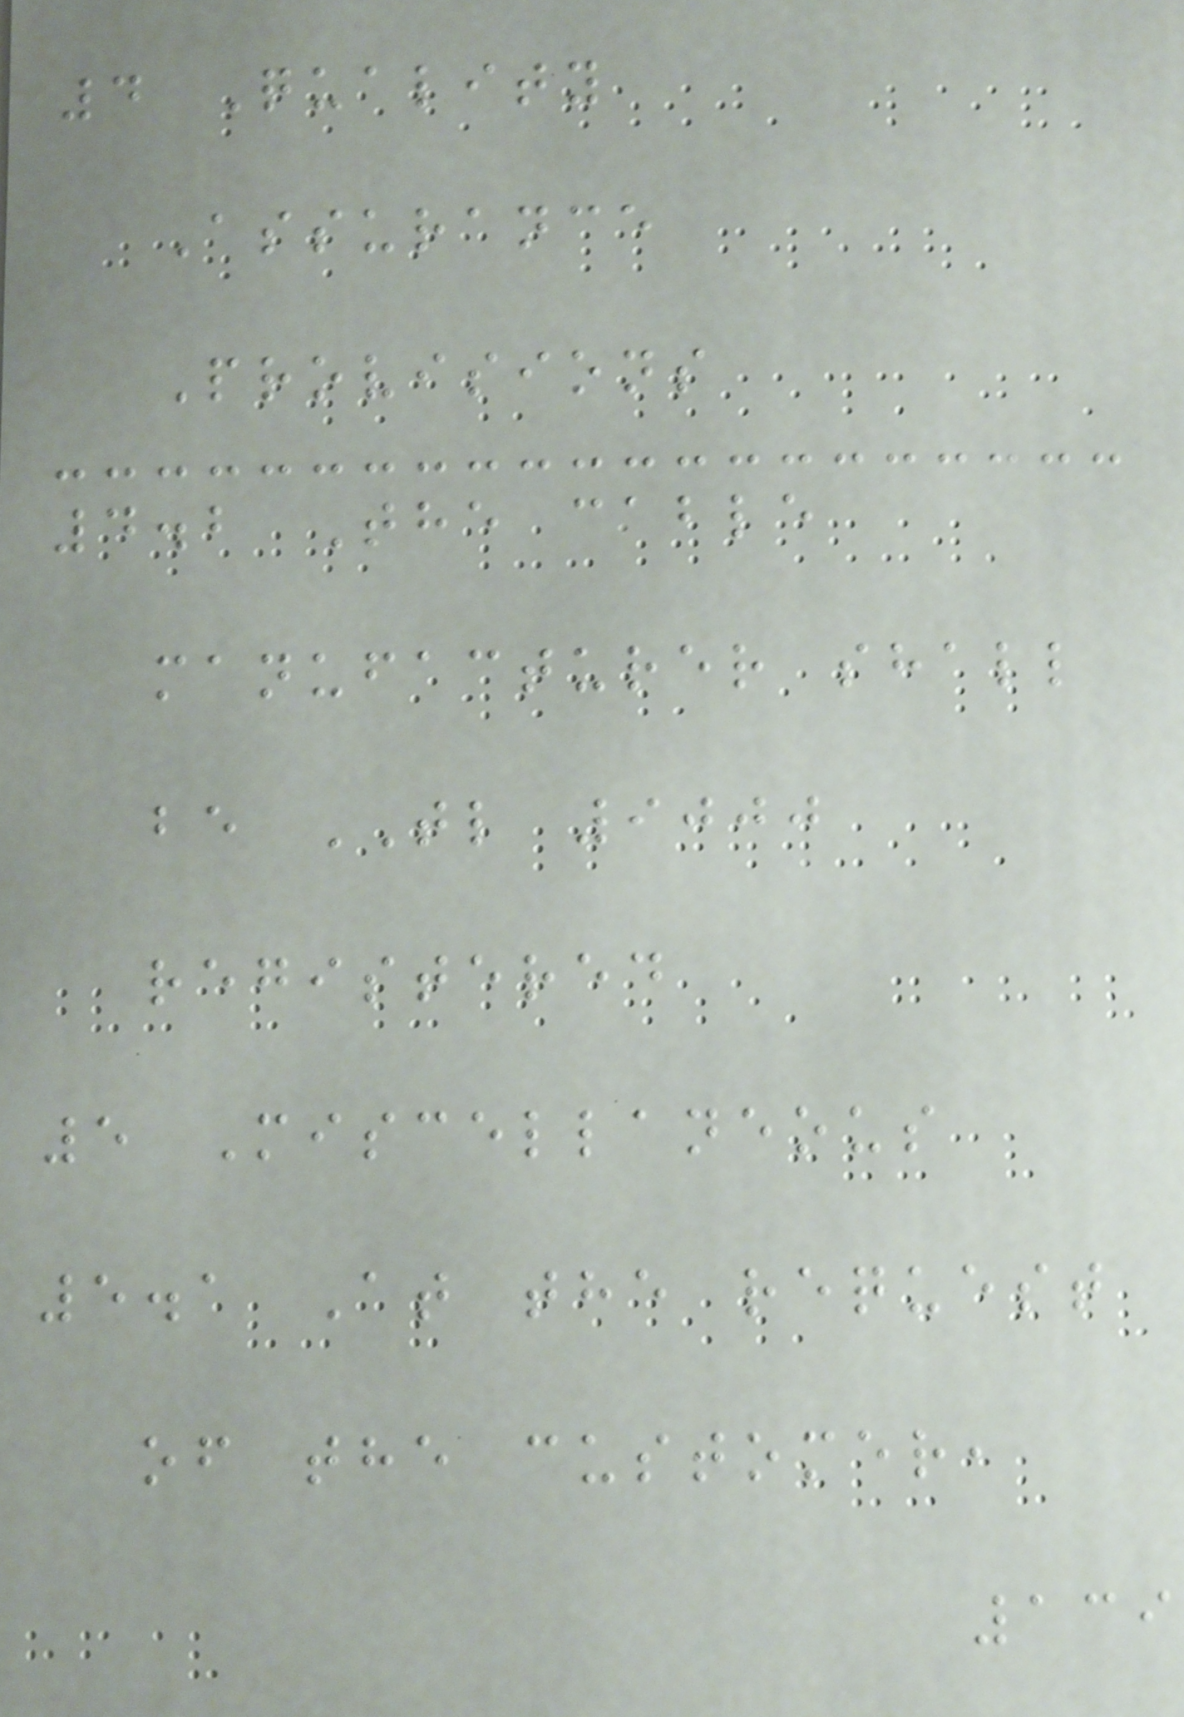4 Quality
Assurance
Provisions
4.2 The cable
manufacturer shall
be TL 9000
registered
5 Miscellaneous
5.1 At the request
of the customer,
139
